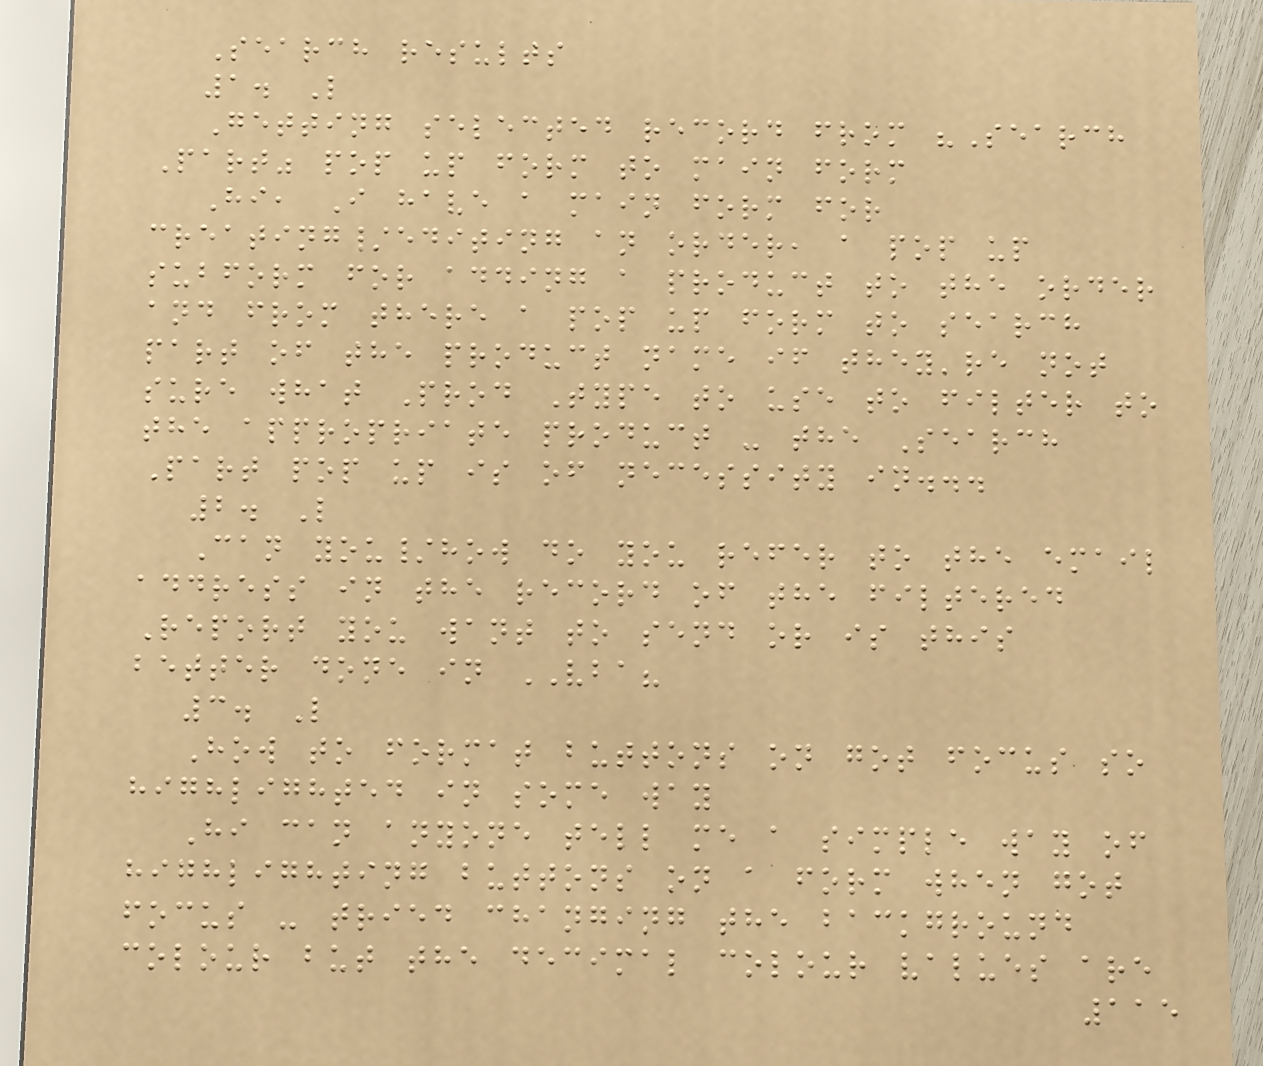Search results
1. L
Getting selected record from "Search
Part" pop up form to main form
Hi, I have a main form for
creating/editing an order, a pop up
subform for adding a product to the order
and from there a pop up form to search
part of the product name if they're not
sure what Prod Type to use to filter to
the appropriate product - the Search
Part pop up is of necessity in...
2. L
Can you/how do you refer to the email
address in the record of the filtered
Report you want to send or is this
better done in VBA?
3. L
How to format buttons on got focus so
highlighted in some way
Hi can anyone tell me a simple way of
highlighting buttons on a form when got
focus - tried changing the background
colour but the decimal colour values are
115
